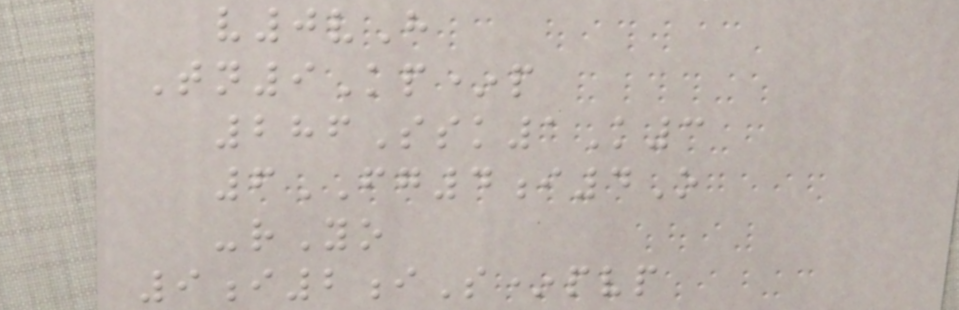v0vH
Tn9Kp*p
286Ssk1K3
6FG4i4O
-rYo
9i2iS*pvp
